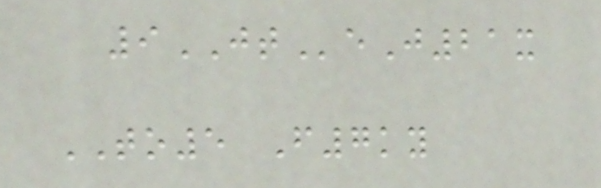9JTeJ21x
TO5 F7ky
